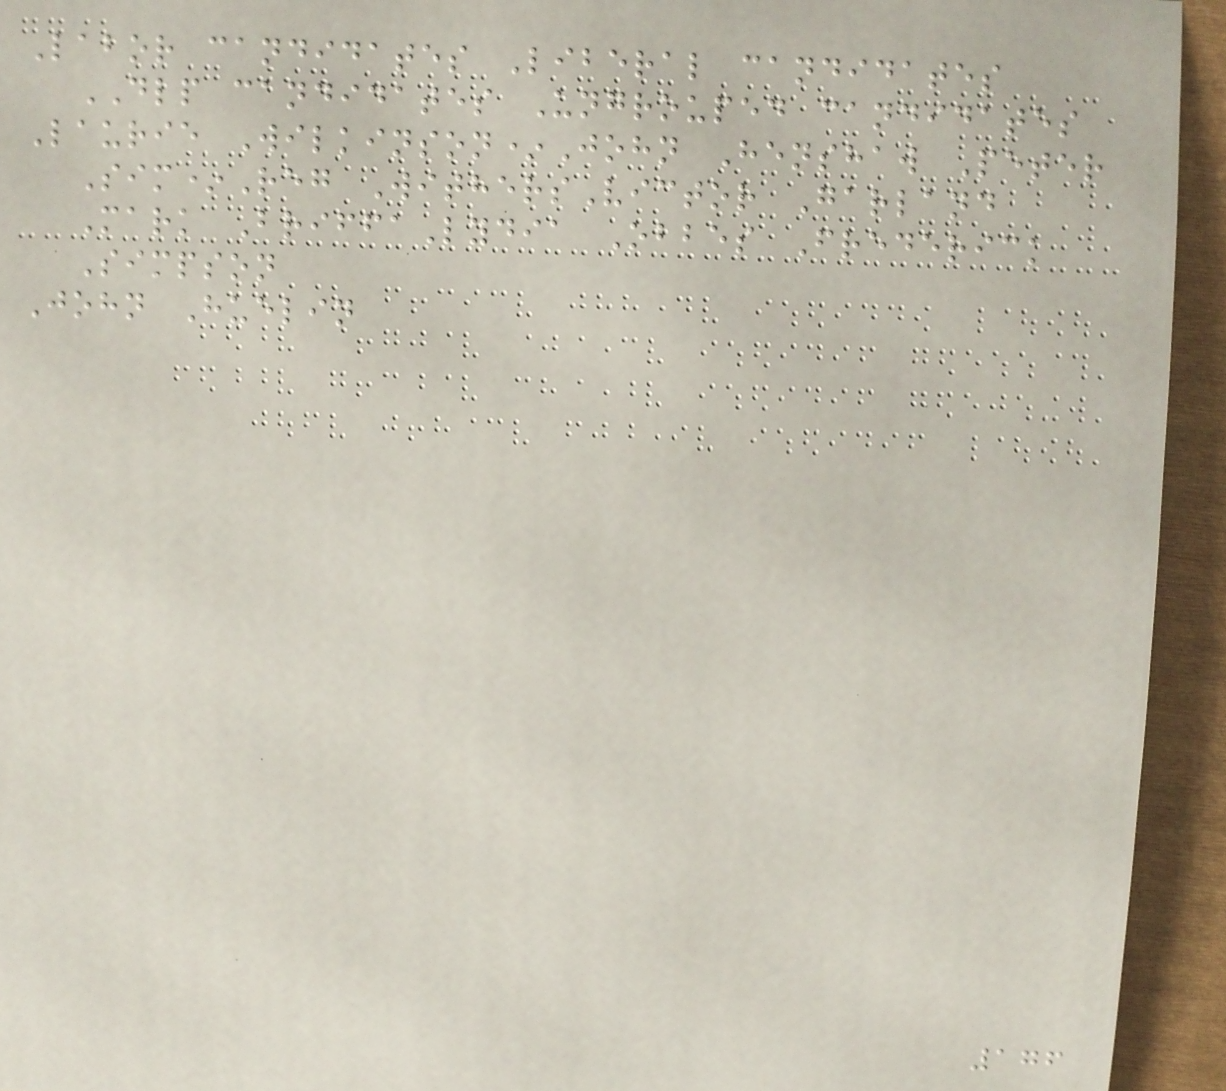Labor candidates Liberal candidates
DLP candidates Ungrouped candidates
Laurie Wilkinson*John Henshaw Peter
Sim*Reg WithersVictor Garland
Mark BriffaLydia Obbes Frederick
Simpson
John Huelin
176
